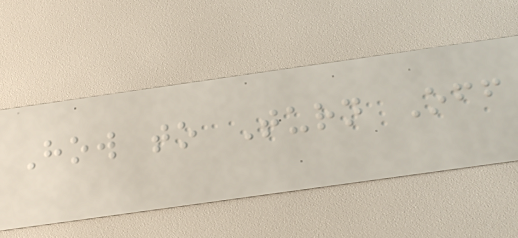How to Turn Off
